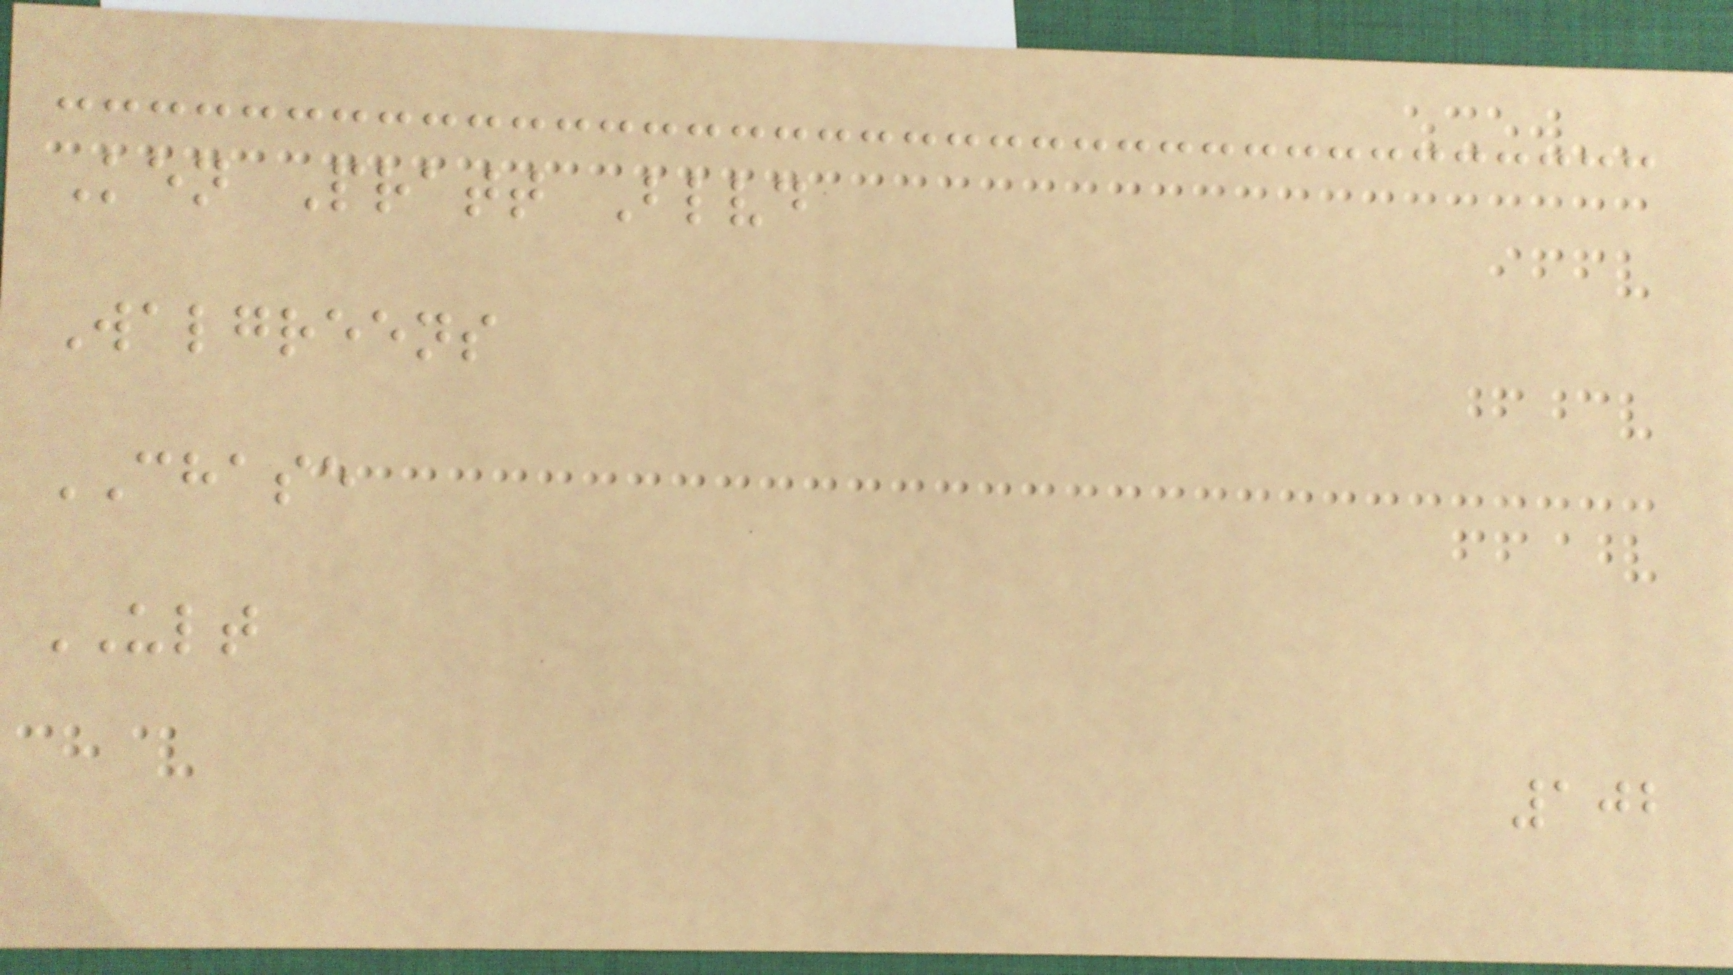Ken Pratt Blvd
Walgreens
CHASE
ULT
102
